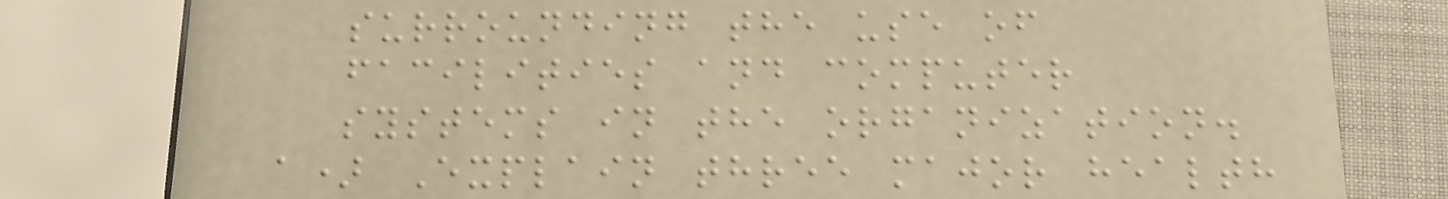surrounding the use of
facilities and computer
systems in the organization.
a) Explain three major health
